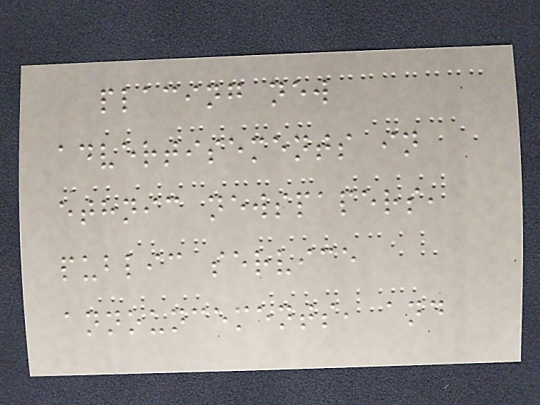placing new
advertisements in
ethnic newspapers,
public service
announcements, and
